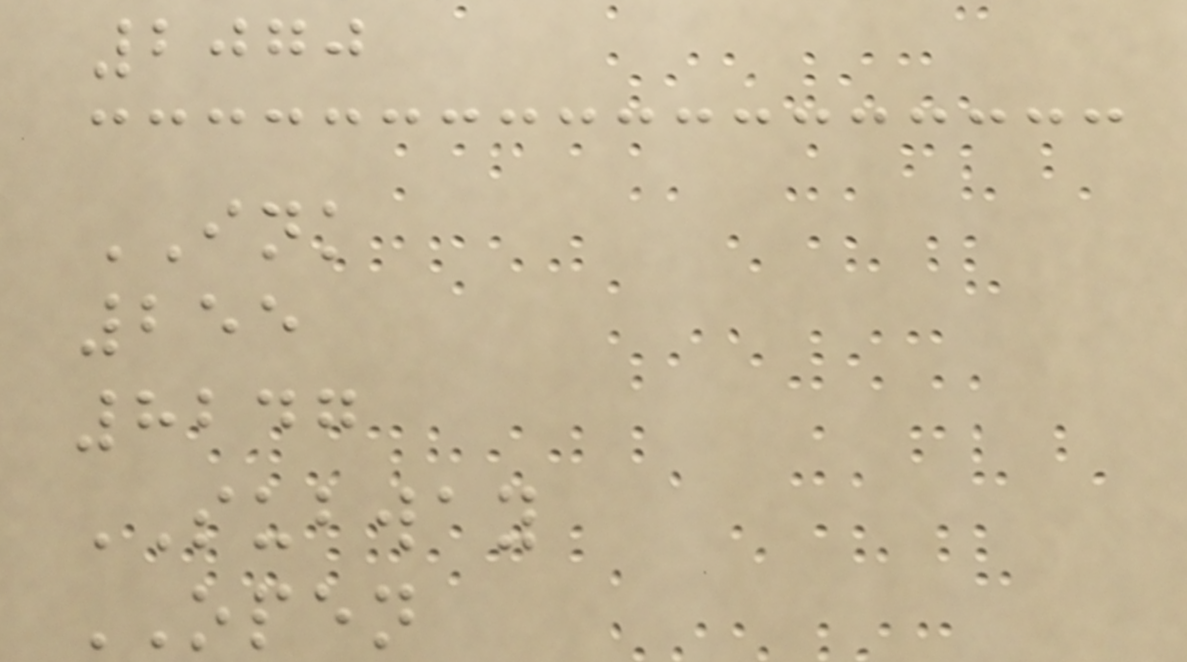2070
INK
255
8247
SUBWAY
OPEN
